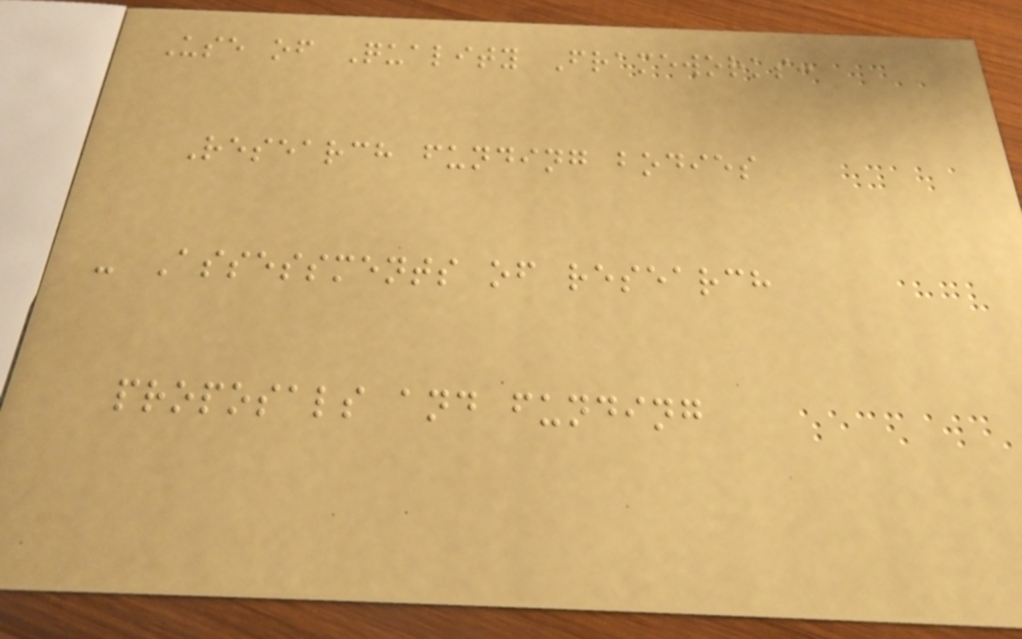Use of Quality Frameworks:
Research funding bodies
- Assessments of research
proposals and funding
